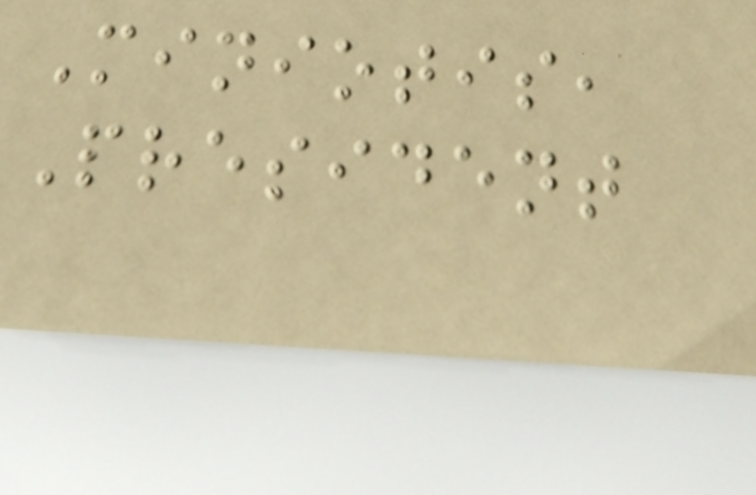Miniotis,
President
